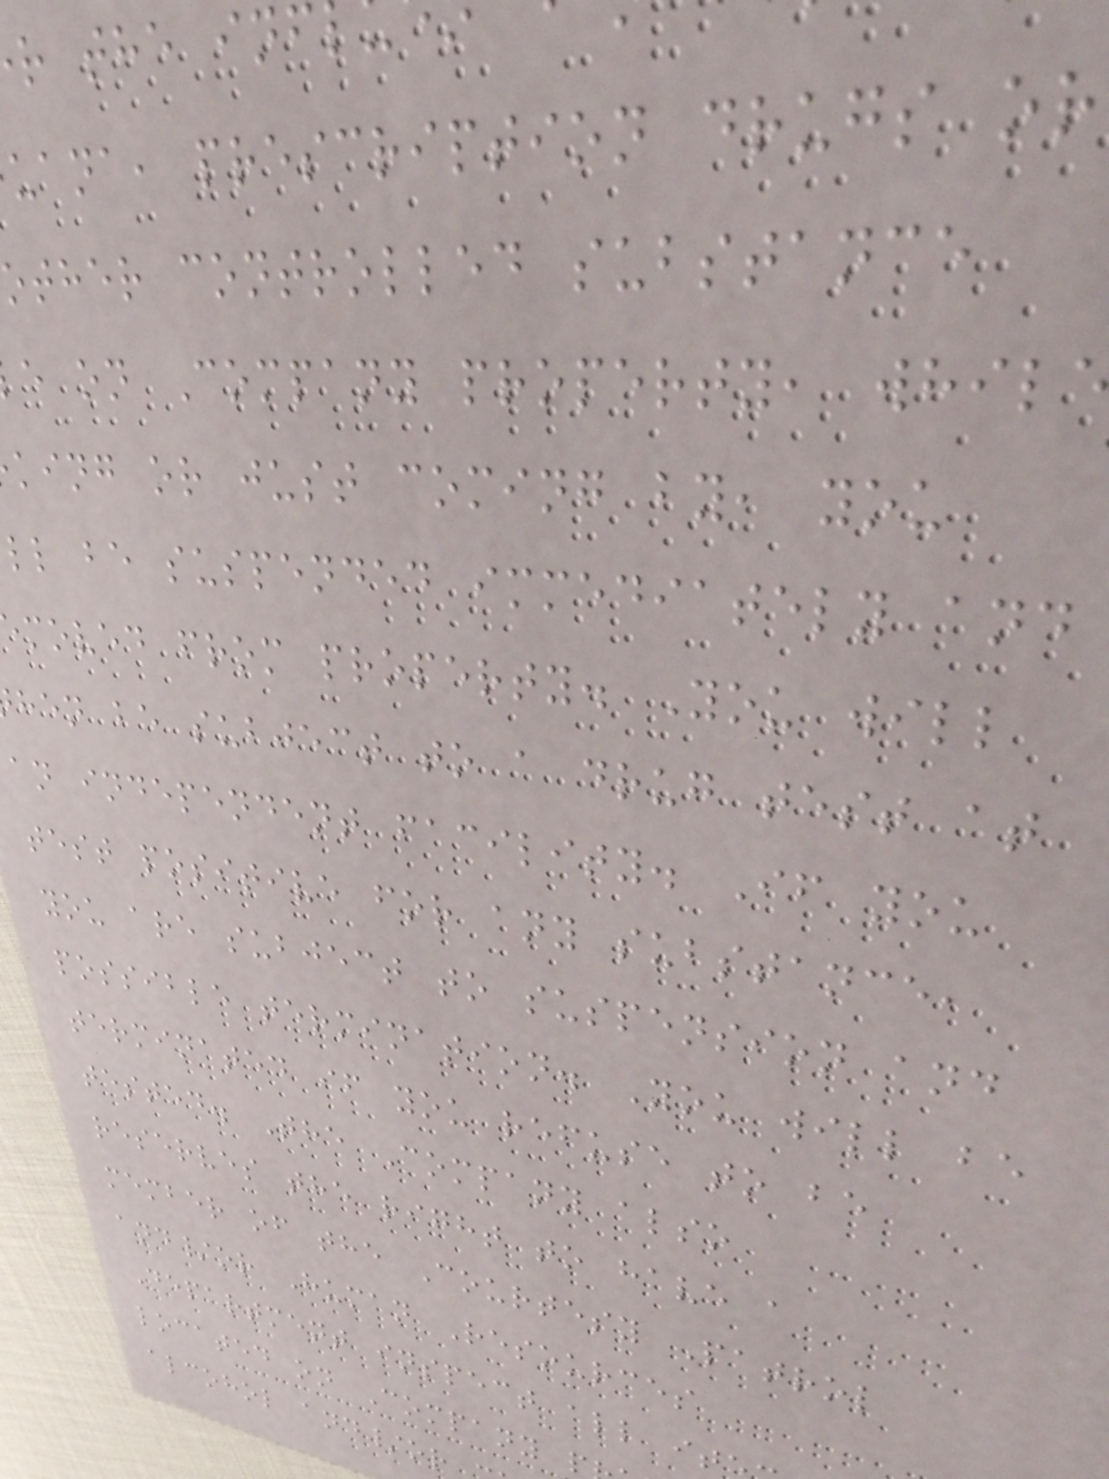r the inf
uana, prescription drugs or
other controlled substance
e on Company property, whil
king or just coming by, you
ll be suspended immediately and
moved from property. You will
hen be subject to a drug test at
an independent facility. If you
test positive for any substance,
you are subject to suspension and
possible termination. You will be
terminated if you refuse to be
tested. The Company also
reserves the right to have a
member of the Courtesy Patrol
and/or Human Resources
Department inspect all it
located on Company p
alcohol and/or
